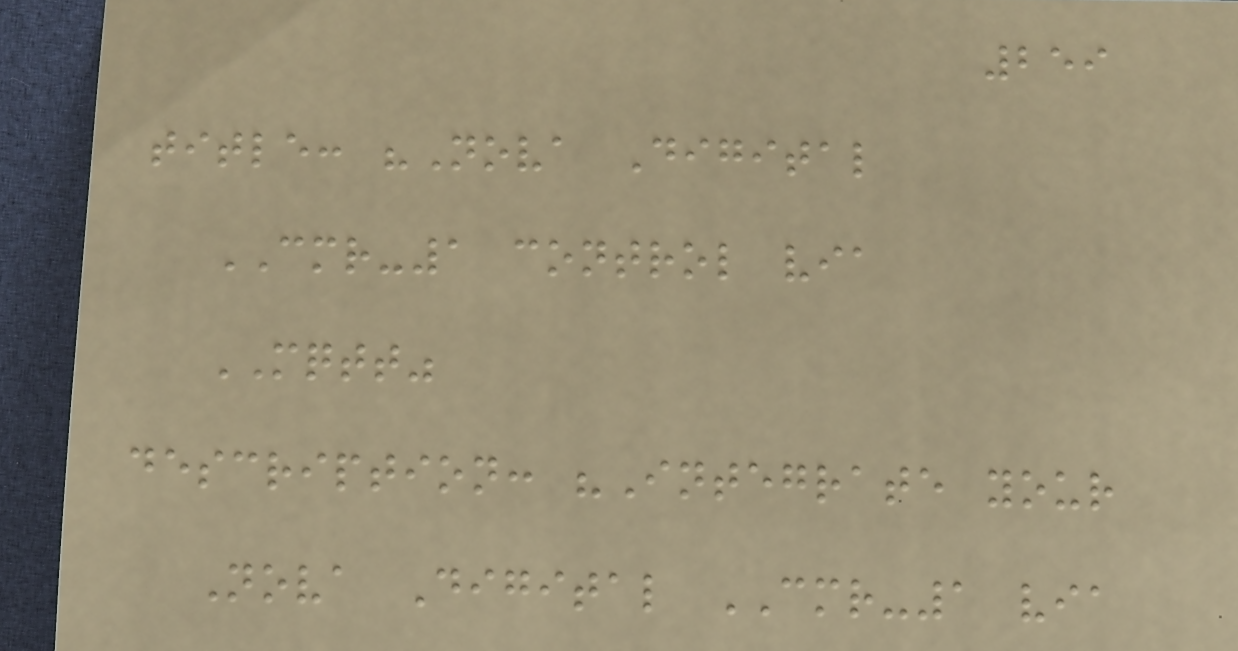259
title: "Nova Digital
CMR-1 control via
MQTT"
description: "Integrate your
Nova Digital CMR-1 via
